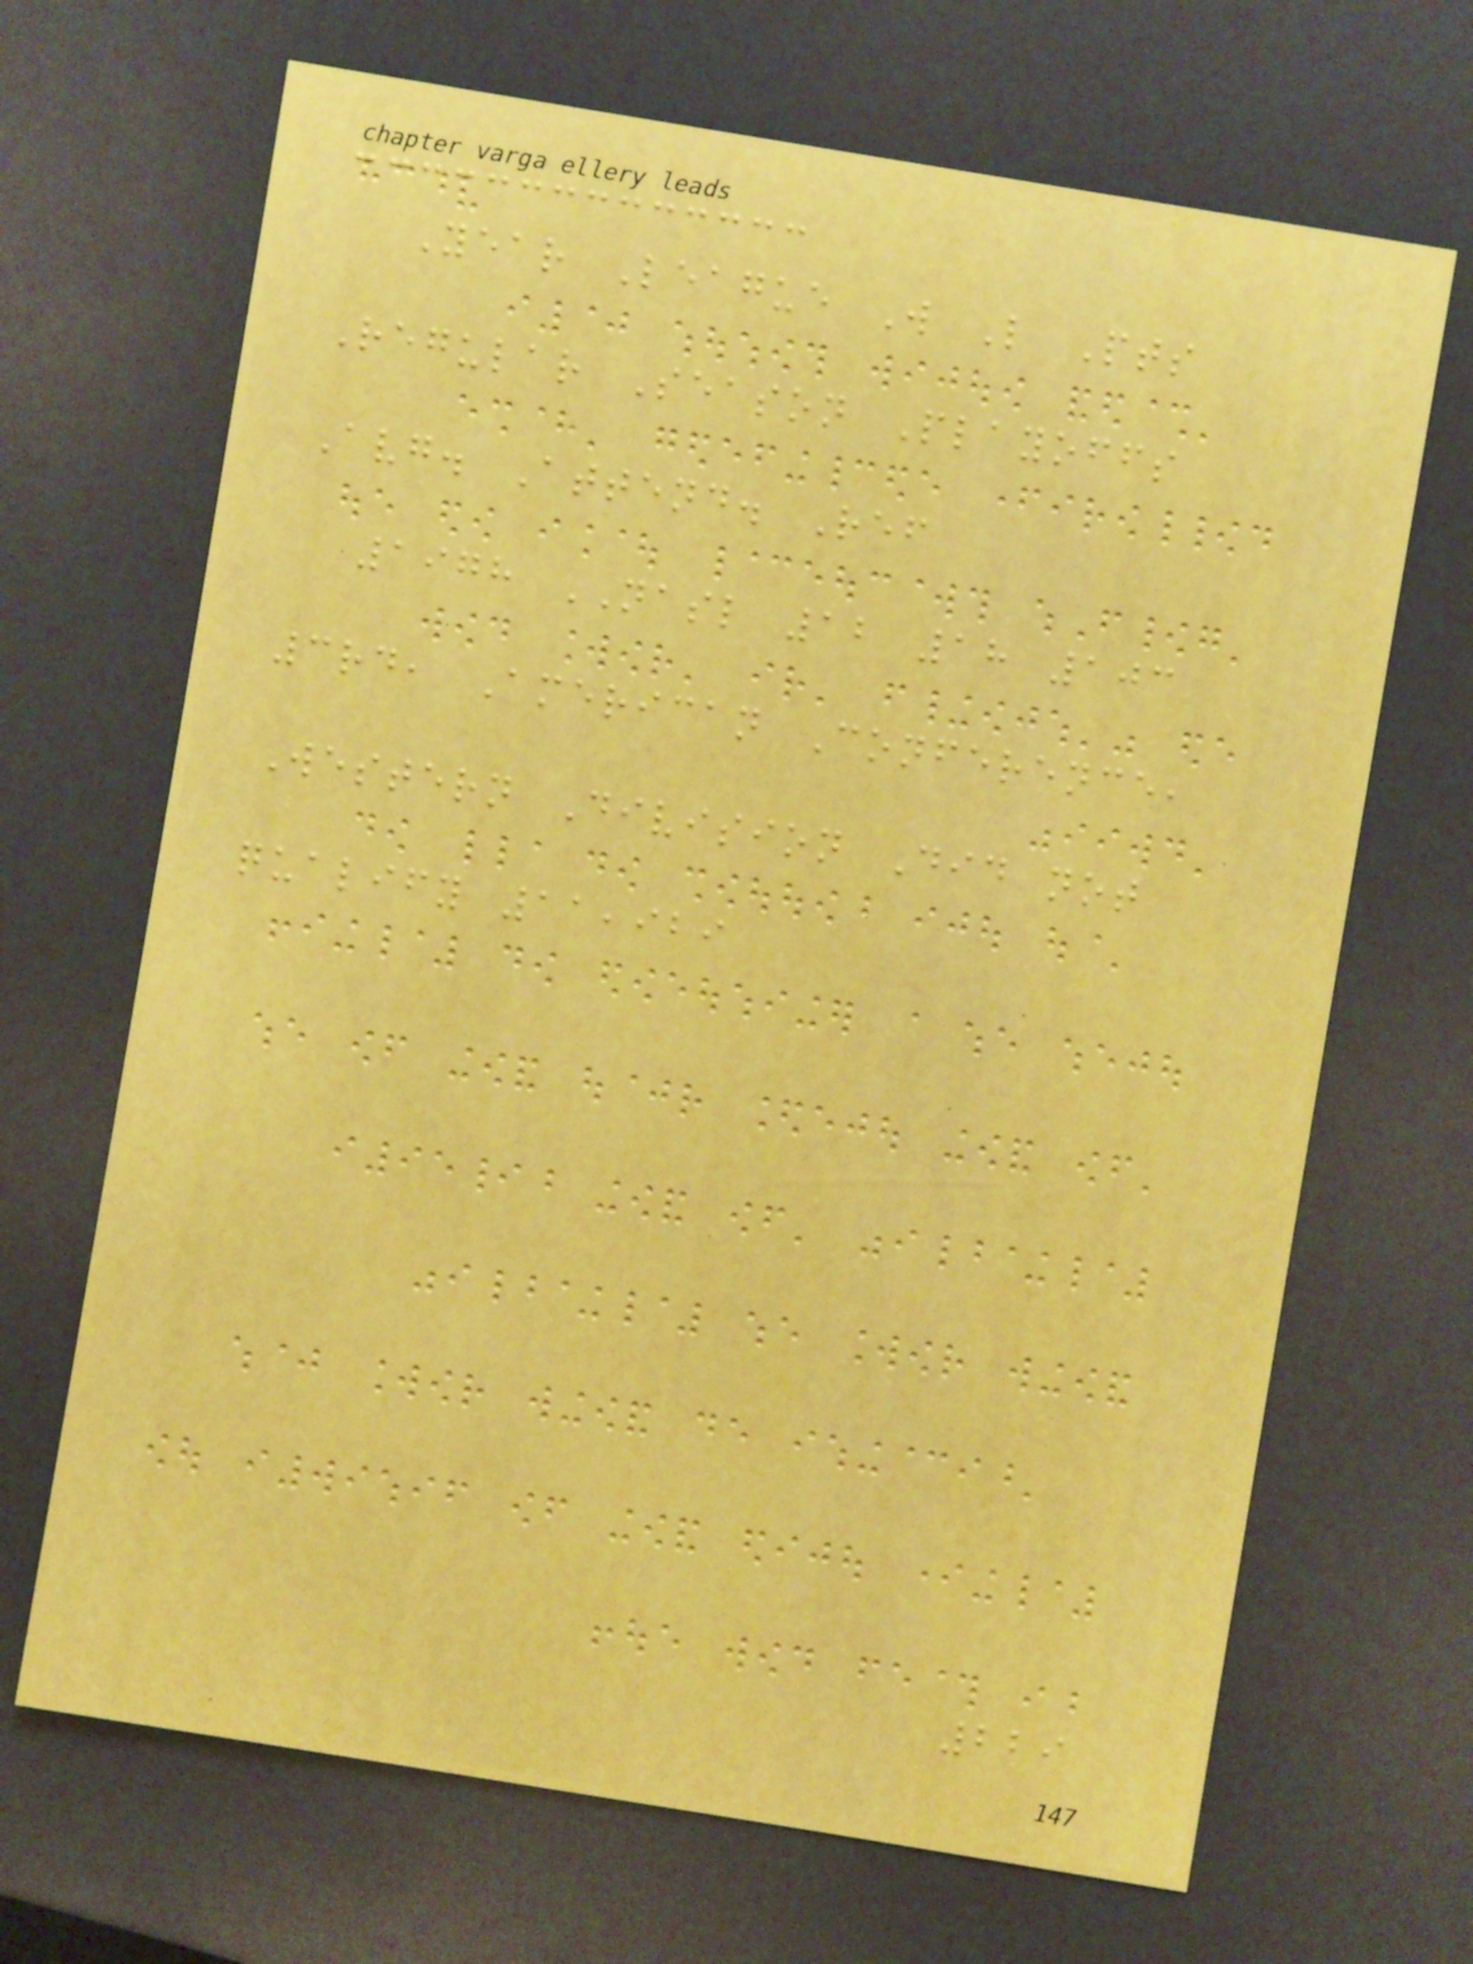Year League W L Pts
Regular Season Playoffs
Avg. Attend. Ref
1978 NASL 12 18 103
3rd, American Conference,
Western Division Did not
qualify 11,929
229
